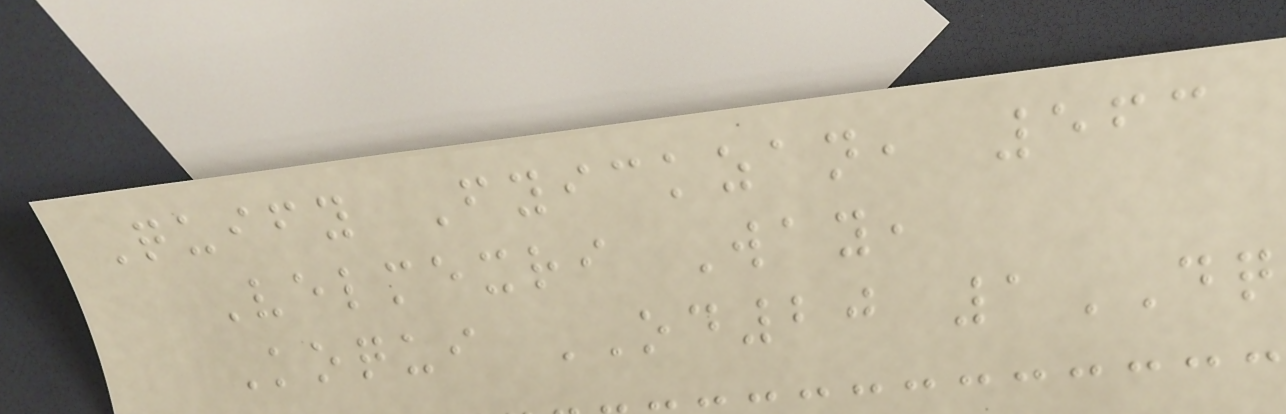Quify Fyickzan, 563
Velmexri Way,
Koqui OD20 1DQ
